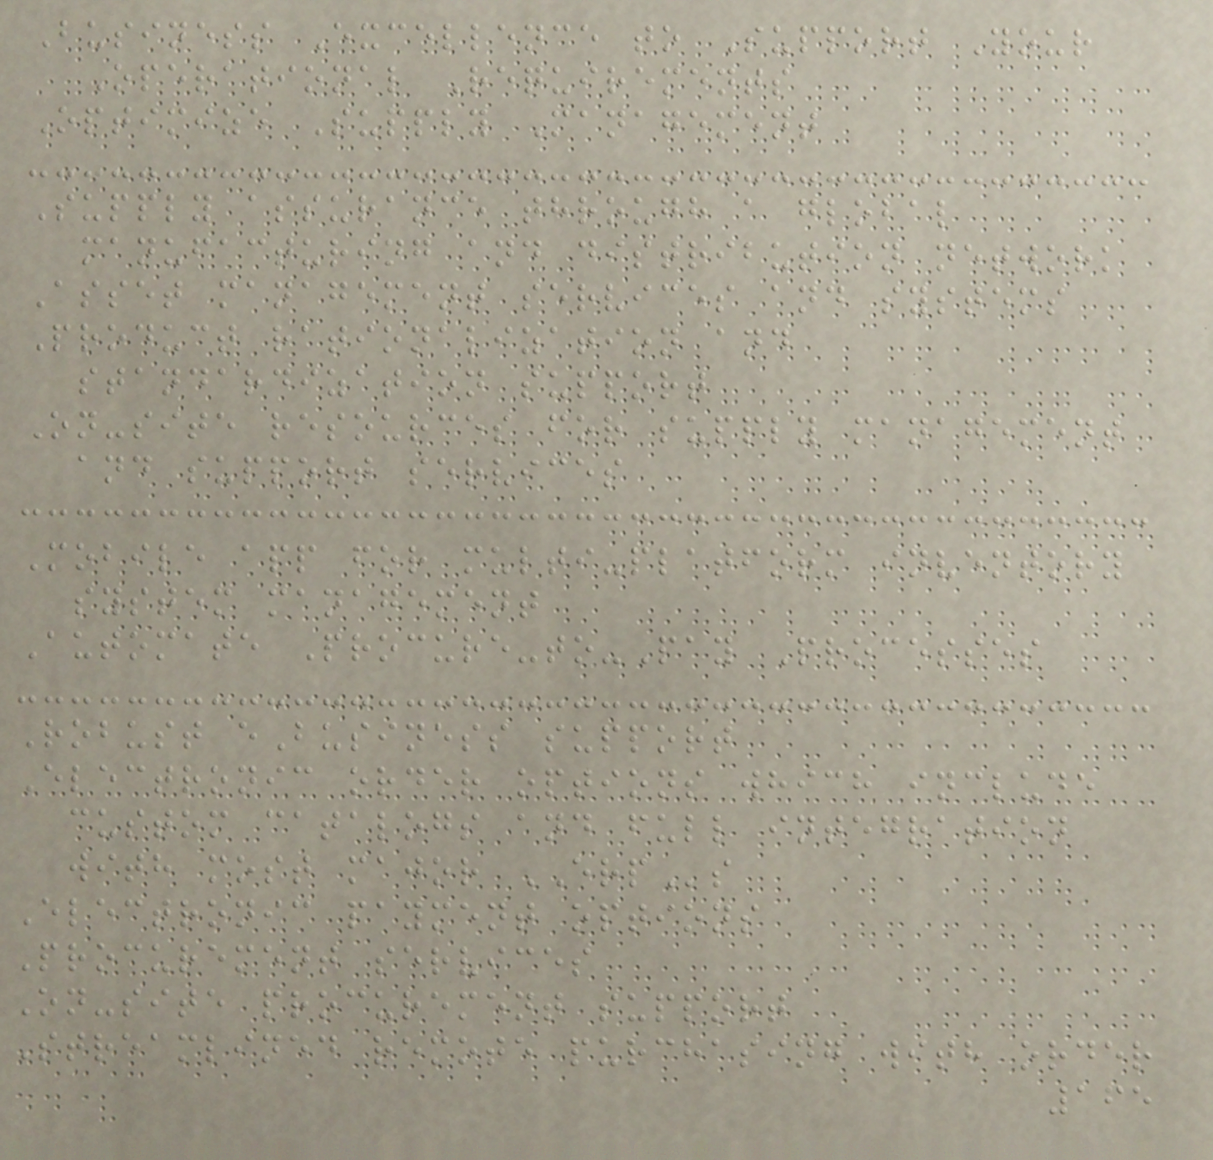Business Excellence to Support Your
Operational Requirements
Optimize Supply Management
Supply assurance through a global
manufacturing and distribution network
Asset management services and systems
Product rationalization and
standardization support
On-site resources for supply management
and support services
Mobile app for multi-platform inventory
system management
Automate Procure-to-Pay Processes
Robust eBusiness support
Electronic order options which include
custom catalogs and full integration
with most major ERPs
Electronic payment options
Procurement services
On-site procurement support
Streamlined remote purchasing with order
165
